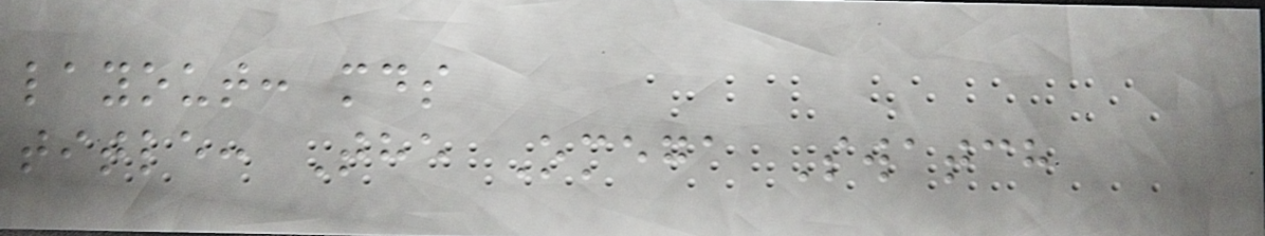layout: mds
title: The Omega Swatch
